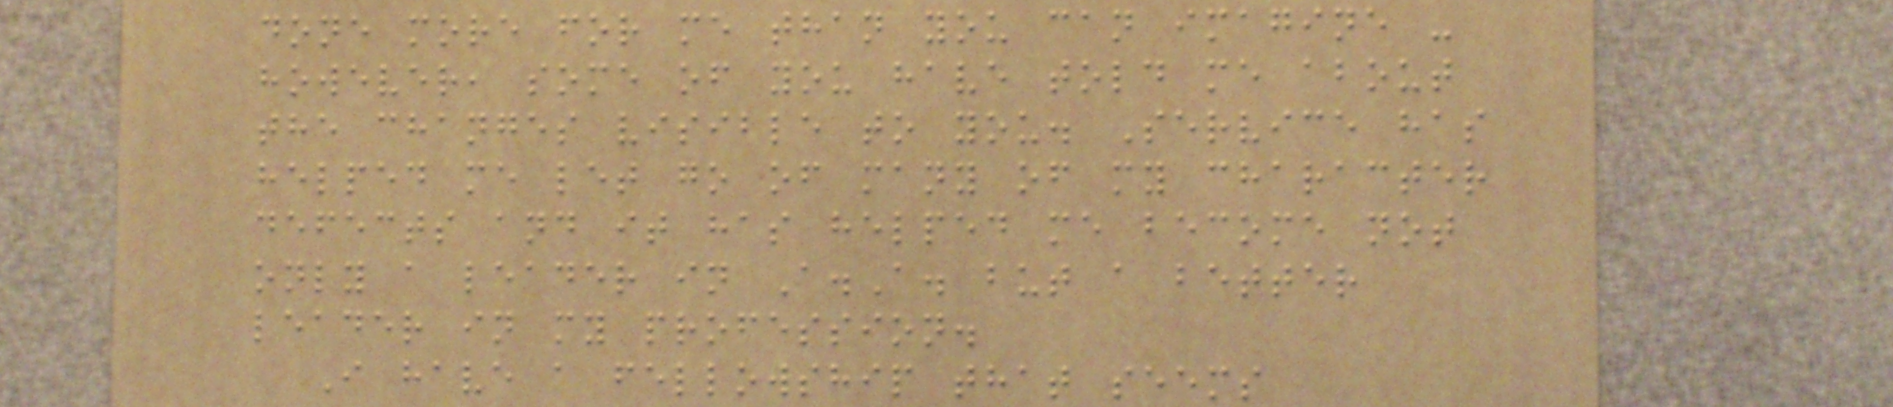done more for me than you can imagine -
however, some of you have told me about
the changes visible to you. Service has
helped me let go of many of my character
defects and it has helped me become not
only a leader in A.A. but a better
leader in my profession.
I have a fellowship that seems
